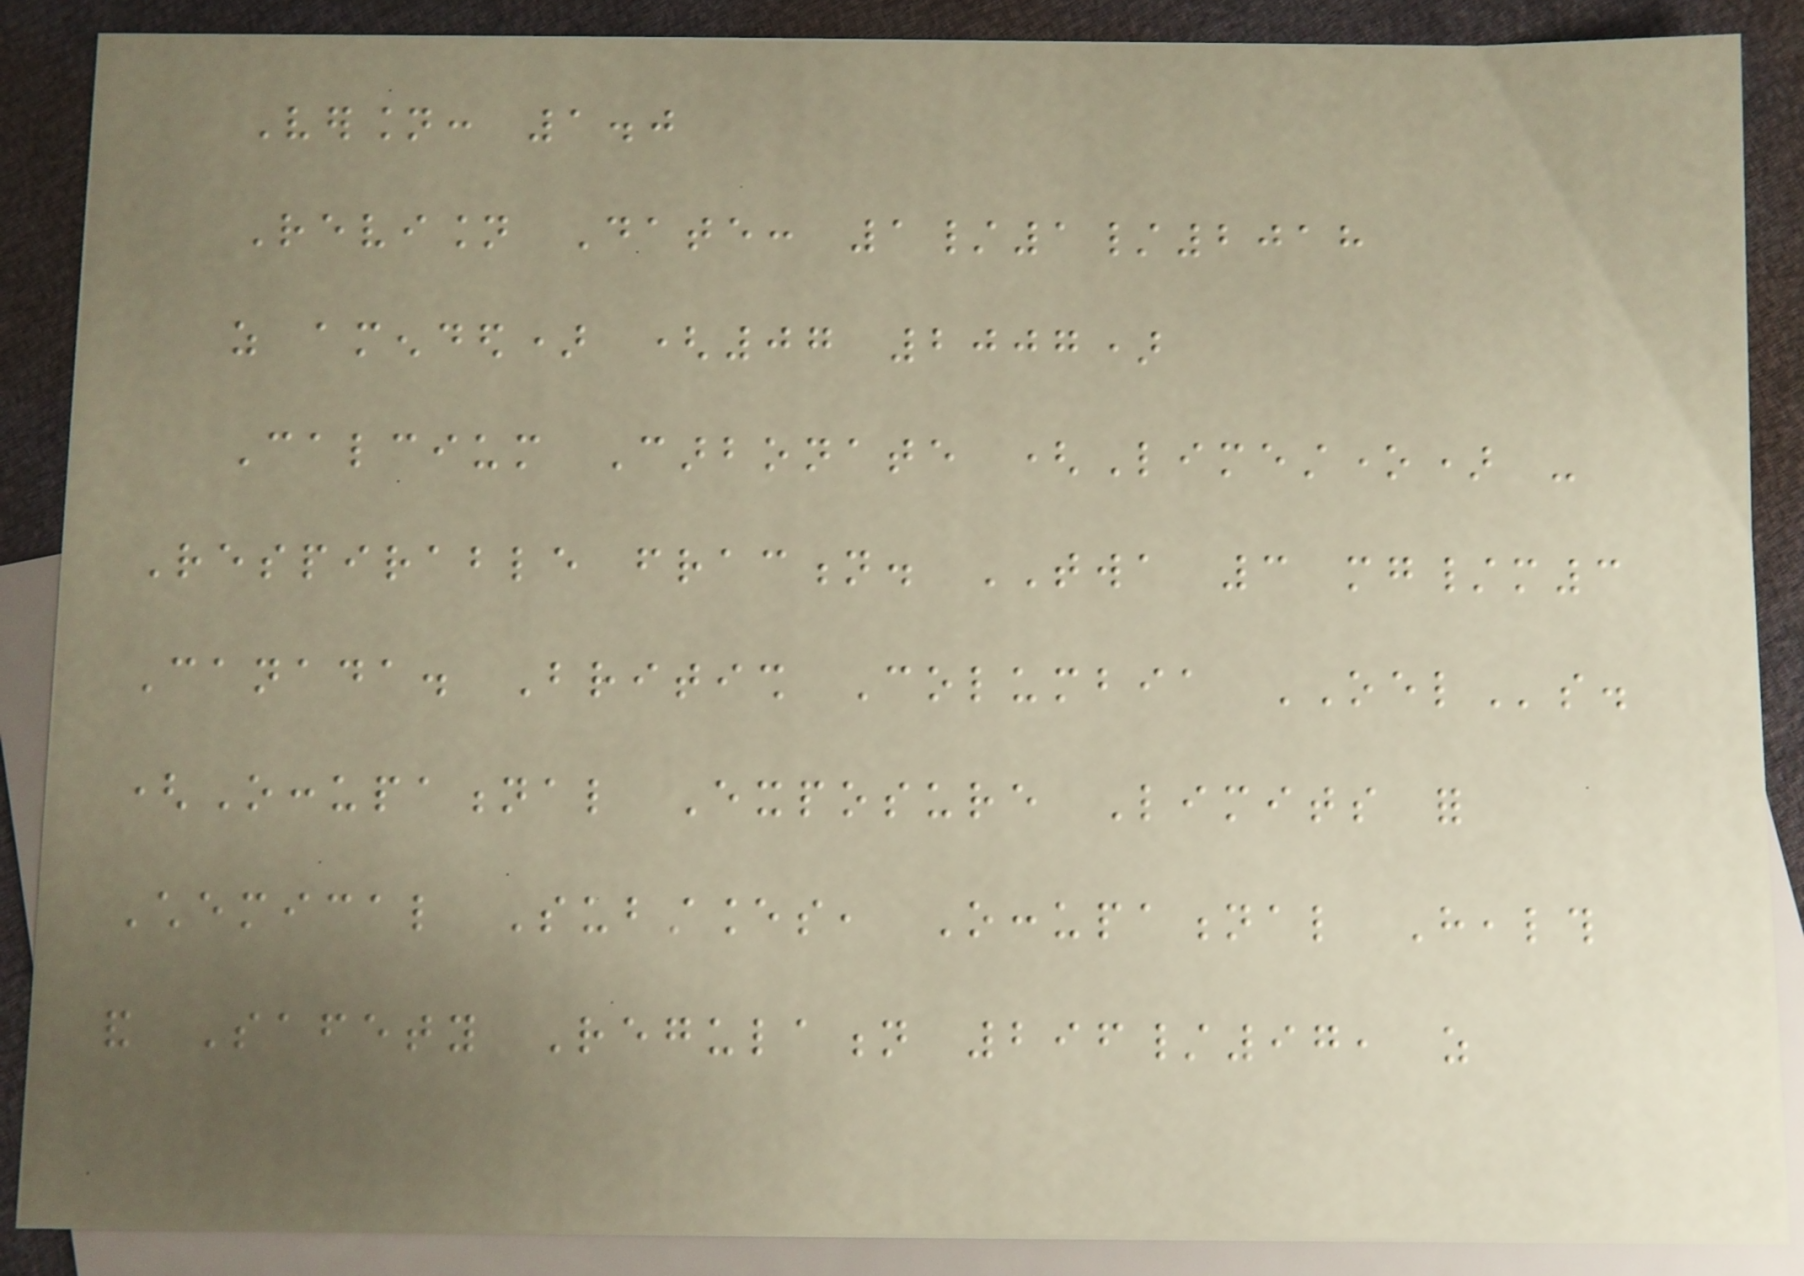Version: 1.0
Revision Date: 1/1/2018
as amended) (07 2007)
Calcium Carbonate (Limestone) -
Respirable fraction. TWA 3 mg/m3
Canada. British Columbia OELs.
(Occupational Exposure Limits for
Chemical Substances, Occupational Health
and Safety Regulation 296/97, as
